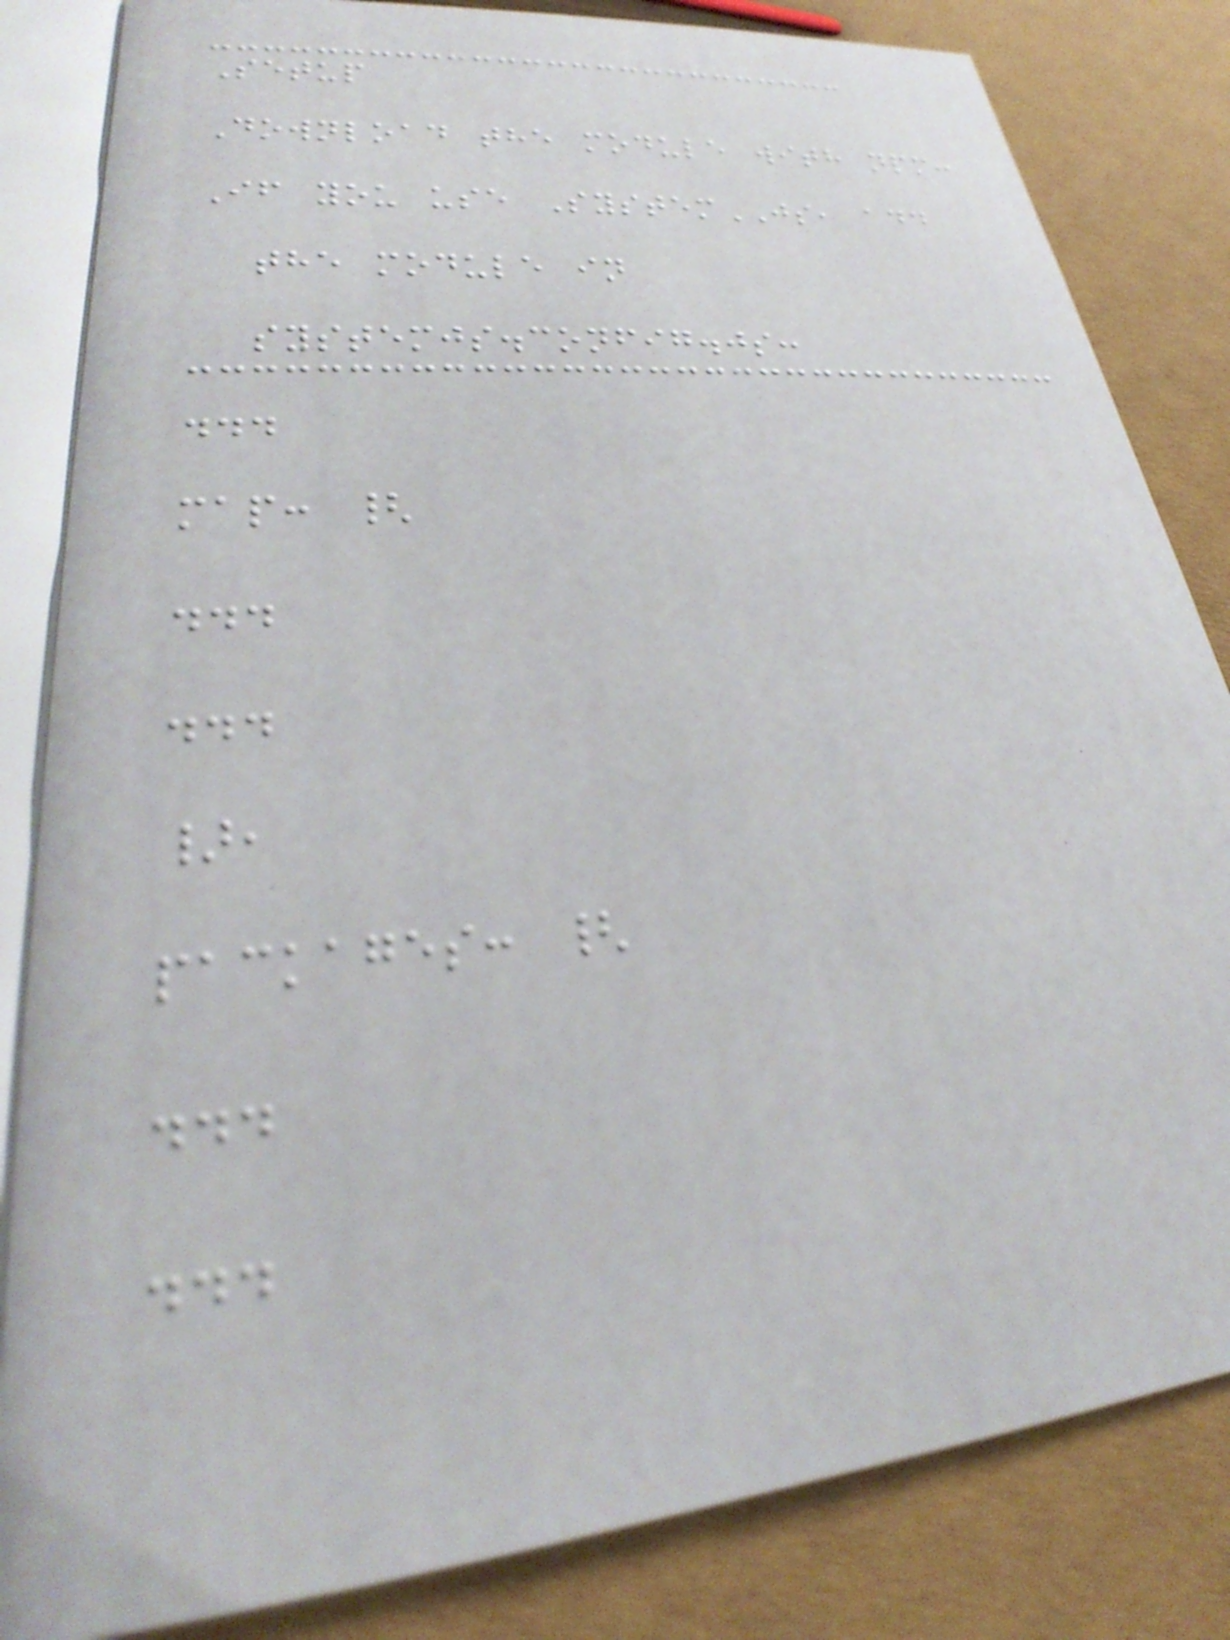Setup
Download the module with npm:
If you use SystemJS, add
the module in
systemjs.config.js:
...
map: {
...
...
},
packages: {
...
...
